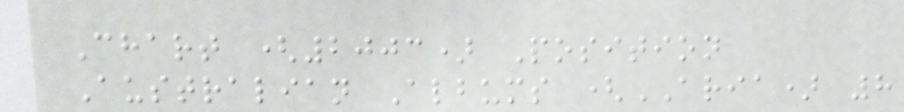Chart (2003) Position
Australian Albums (ARIA) 8
